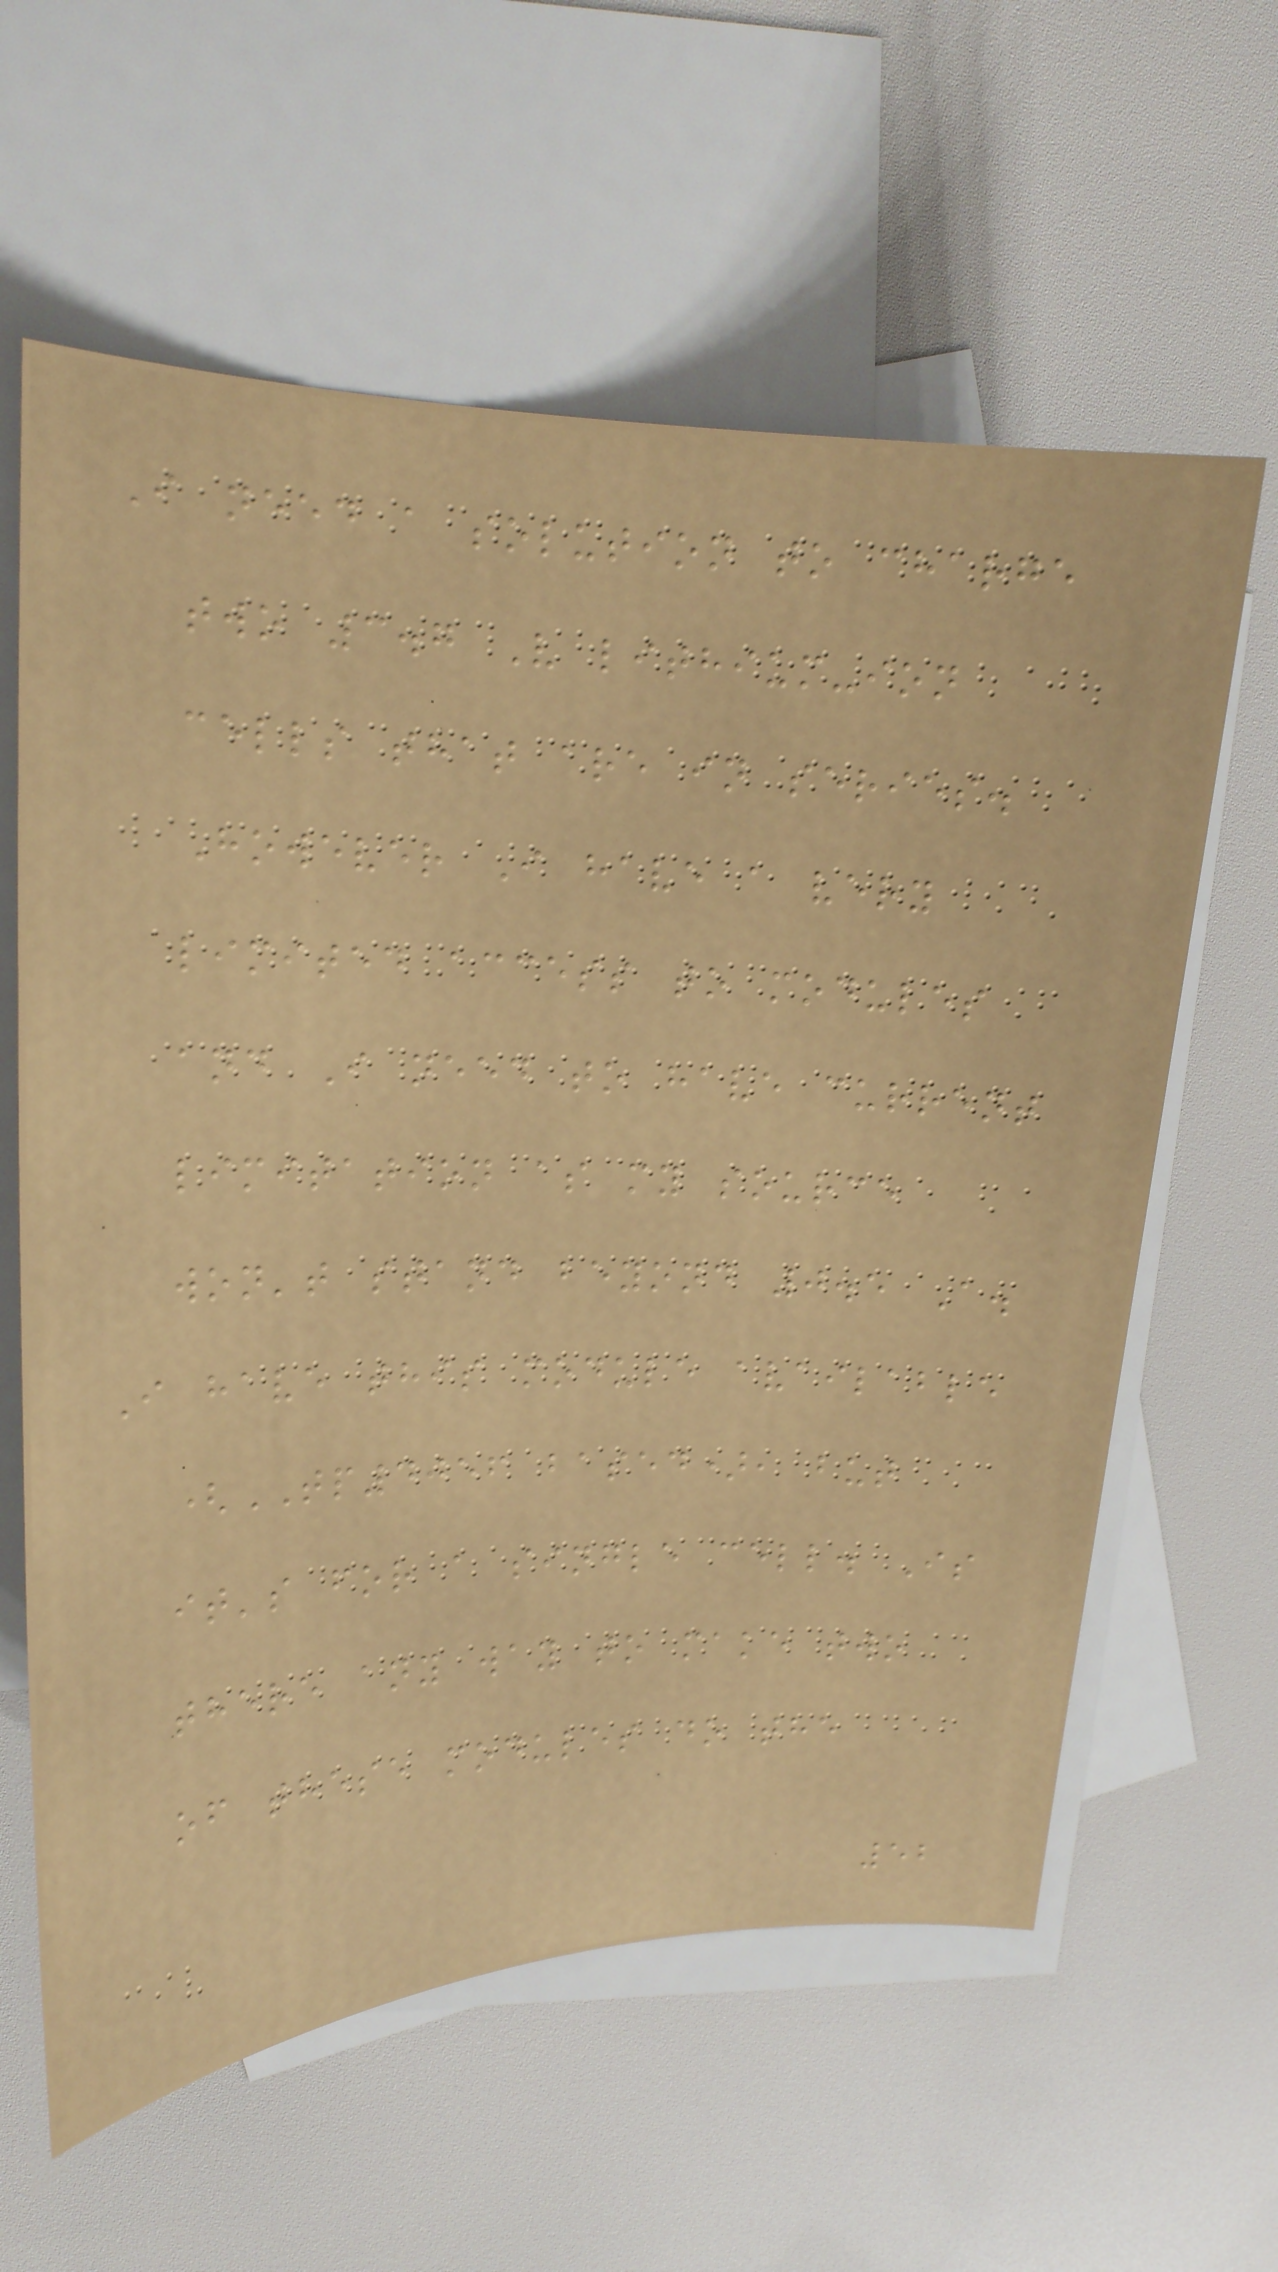I need a solution to charge
two 3.7 V lithium-ion
cells that are in series.
However I have a very
limited access to modules
and I need to have current
limitation as my source
won't stand beyond 0.5 A.
I have this module available
(TP4056 based), but
it's for a single cell. Is
there any way to make two
of these modules do the
52
